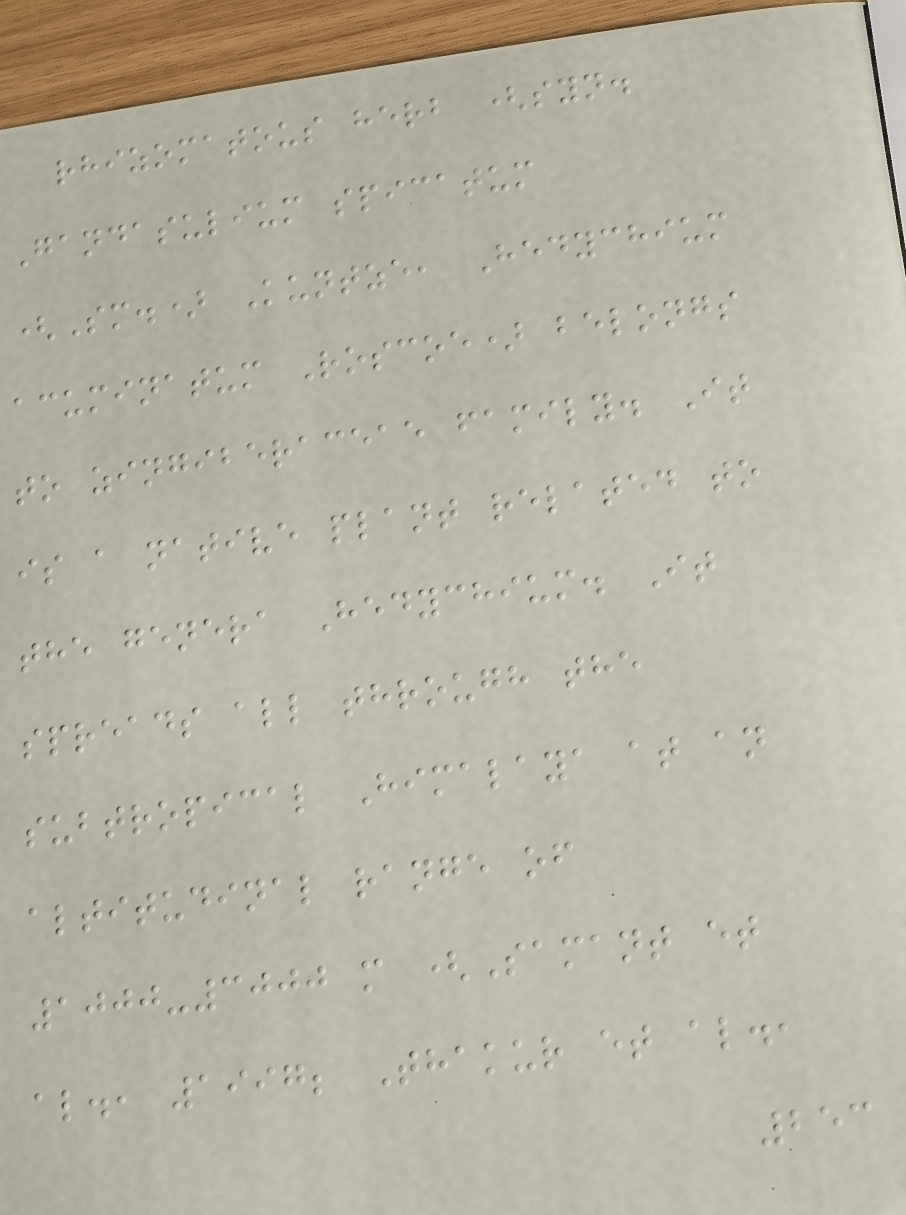rhizomatous herb (syn.
Gandasulium spicatum
(Sm.) Kuntze, Hedychium
acuminatum Roscoe) belongs
to zingiberaceae family. It
is a native plant related to
the genera Hedychium. It
spreads all through the
subtropical Himalaya at an
altitudinal range of
1000-3000 m (Samant et
al., 1997; Thakur et al.,
253
